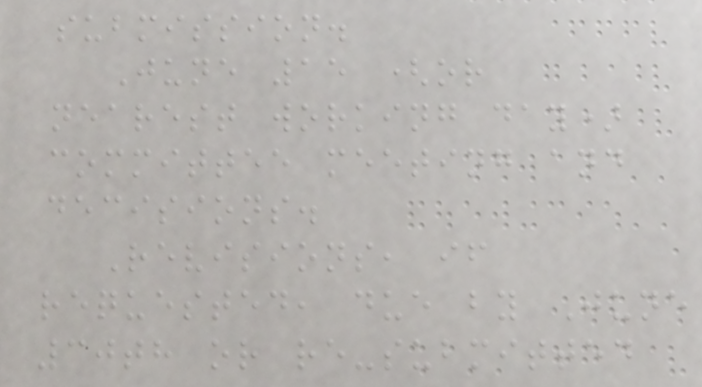submission.
June 15 (or
nearest working day)
committee meeting and
decisions.
Revisions, if
requested, due by June
30th or re-submitted
